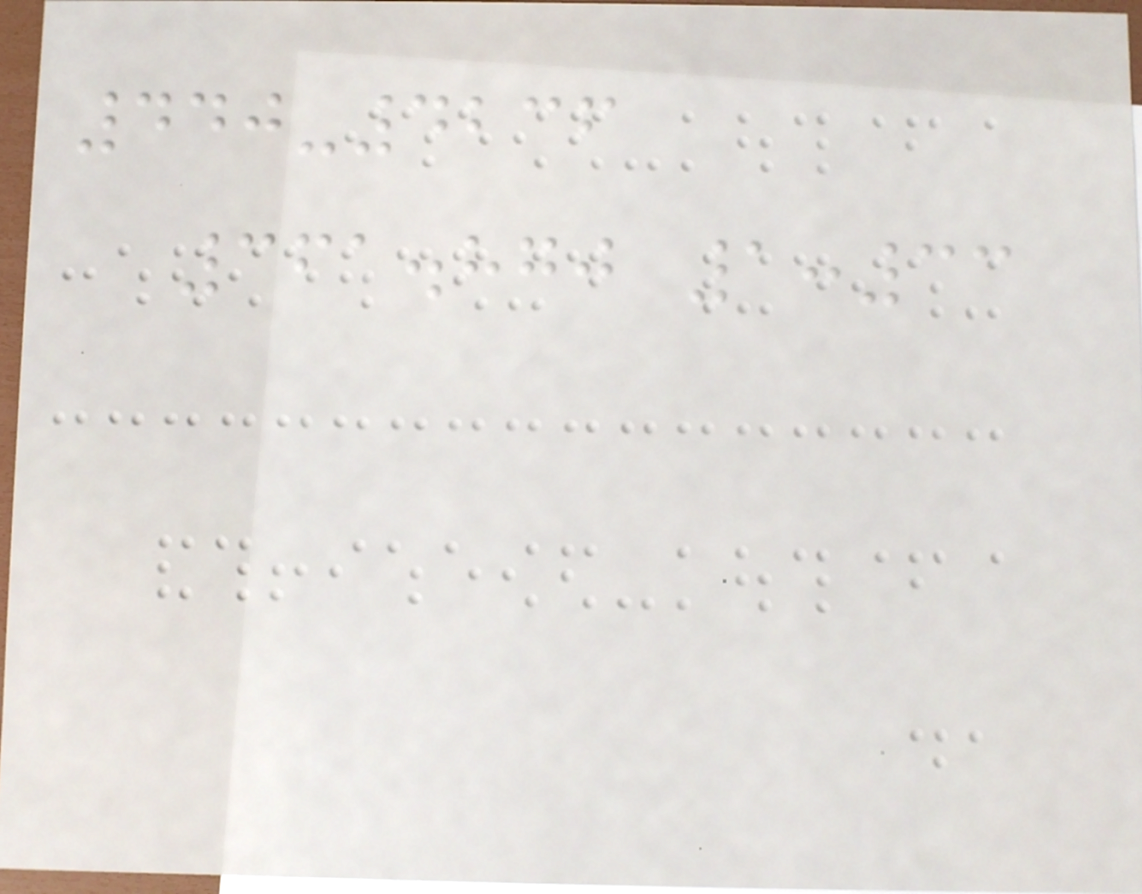440-4236
361.870 1:33
